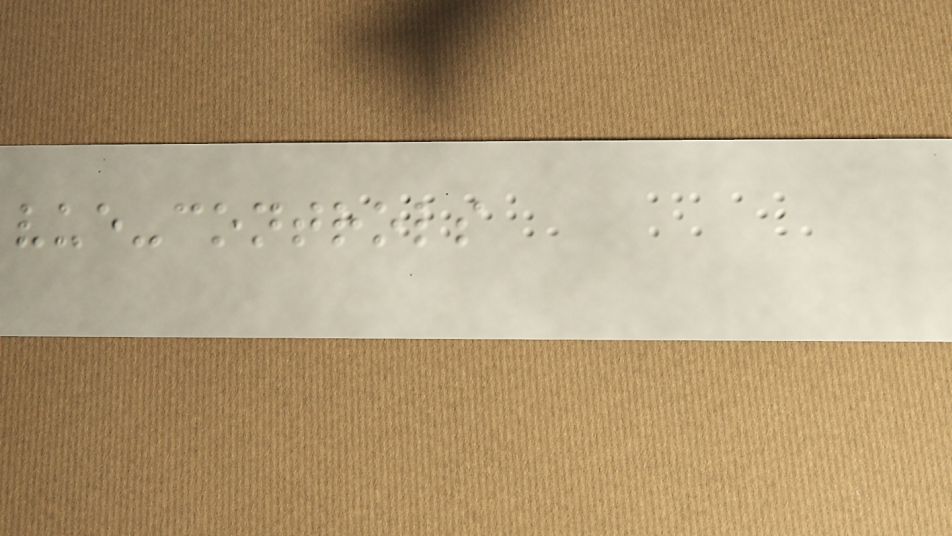vue-controls
